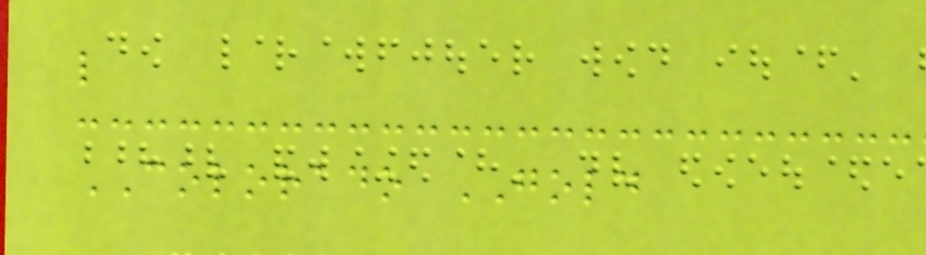l
COLORADO GOLD
